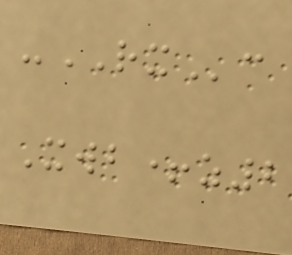-RXc
Xwb+z2
